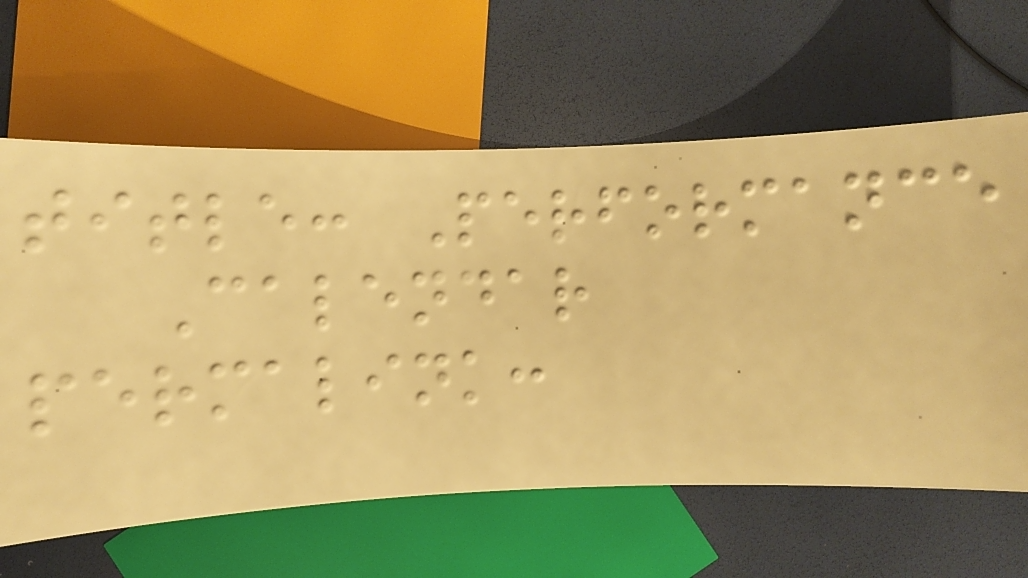title: Performance
Calendar
permalink:
